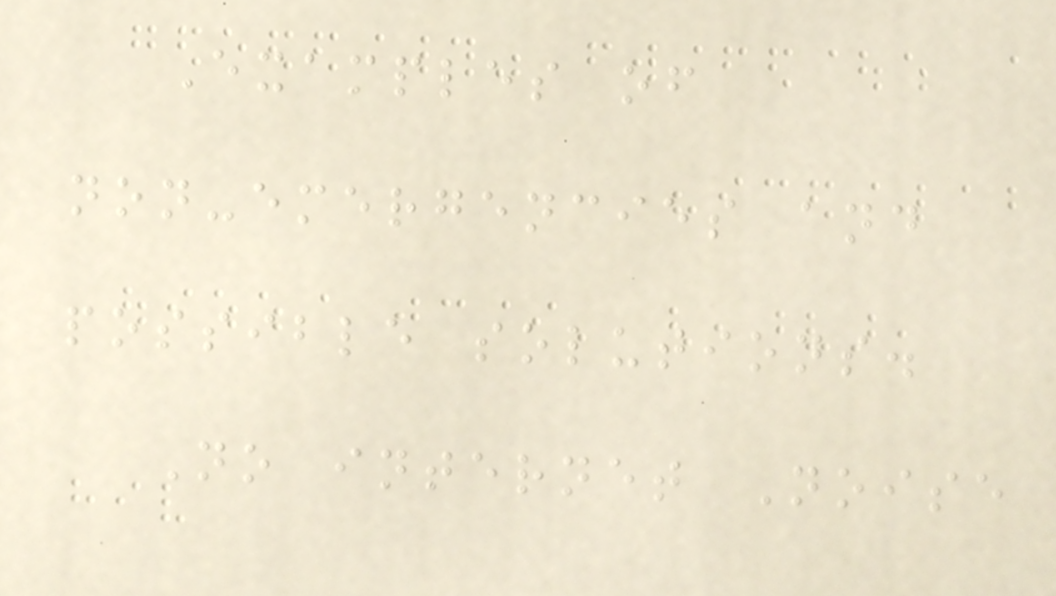Examples of
non-emergencies and
possible solutions.
No internet Noise
